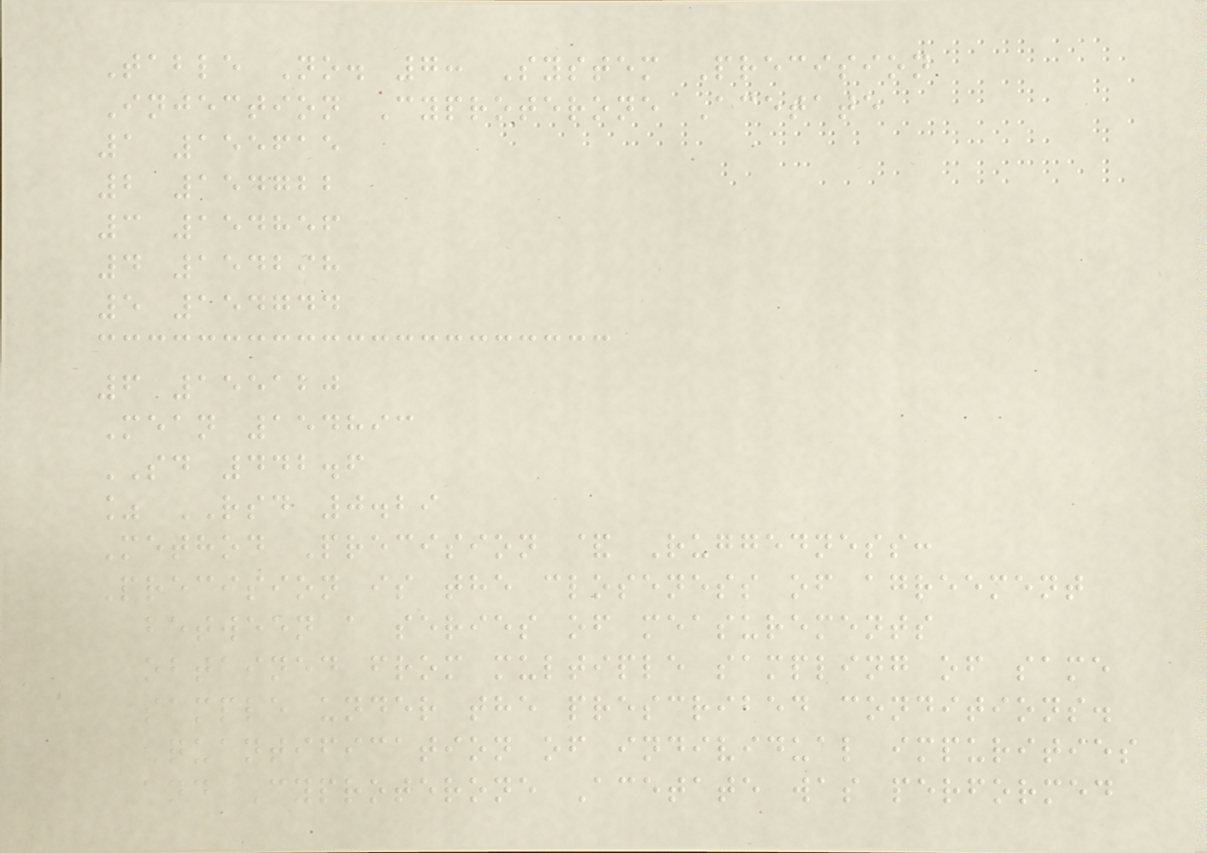Table No. 7: System Precision
Injection Cyproterone Acetate
1 155615
2 154722
3 154856
4 154298
5 154744
6 155120
Mean 154893
SD 442.6
% RSD 0.29
Method Precision & Ruggedness:
Precision is the closeness of agreement
between a series of measurements
obtained from multiple sampling of same
sample under the prescribed conditions.
Quantification of individual impurities
and Cyproterone Acetate was performed
